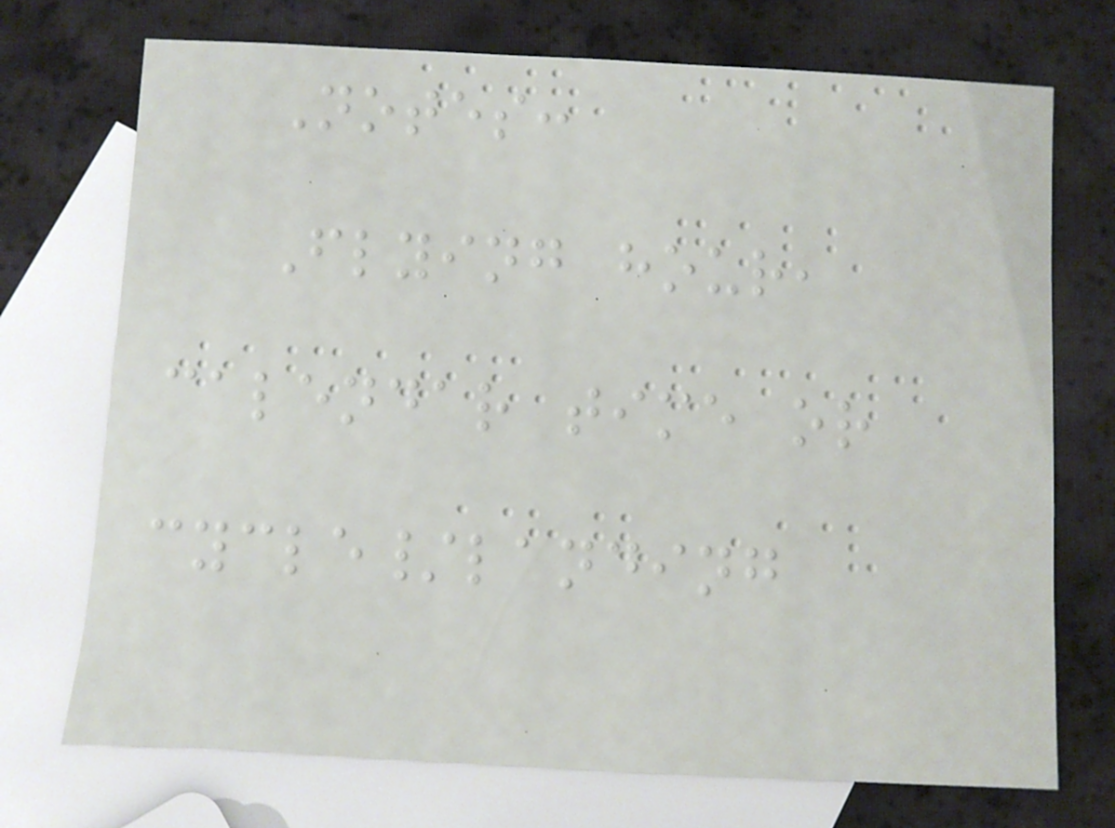Notes:
Flying hour,
calendar time or
cycle/landing
